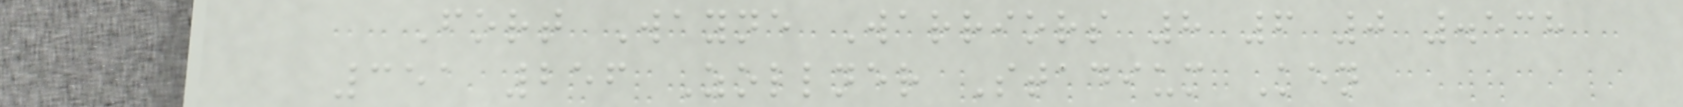Fort Wayne Warriors 8 6 0 .538
351 256 Zollner Stadium Ken
